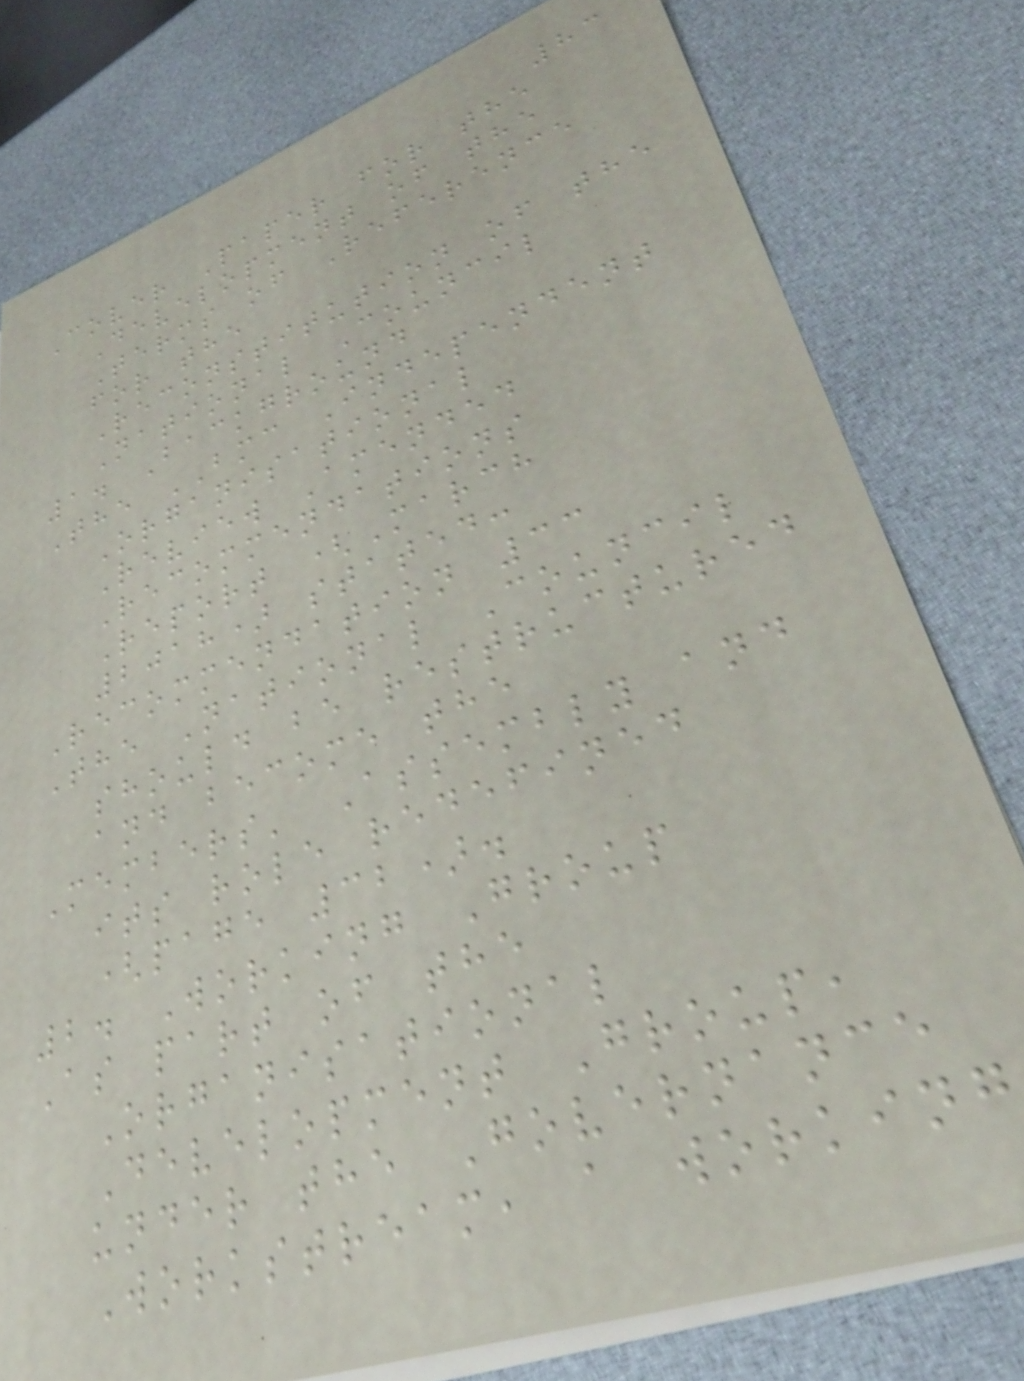83
Cover Paper for the
Development of the
Terms of Reference
for the
Reconstitution of the
National Council
1. Background
The BMC Independent
Organisational
Review Amended
Recommendations
Report (March
2018) stated:
Recommendation 33
The National Council
should be restructured
and become the
Members' Assembly and
its role redefined
(page 32).
2. Working Group
As part of the
Organisational
Development Group,
under the Governance
Workstream, a working
